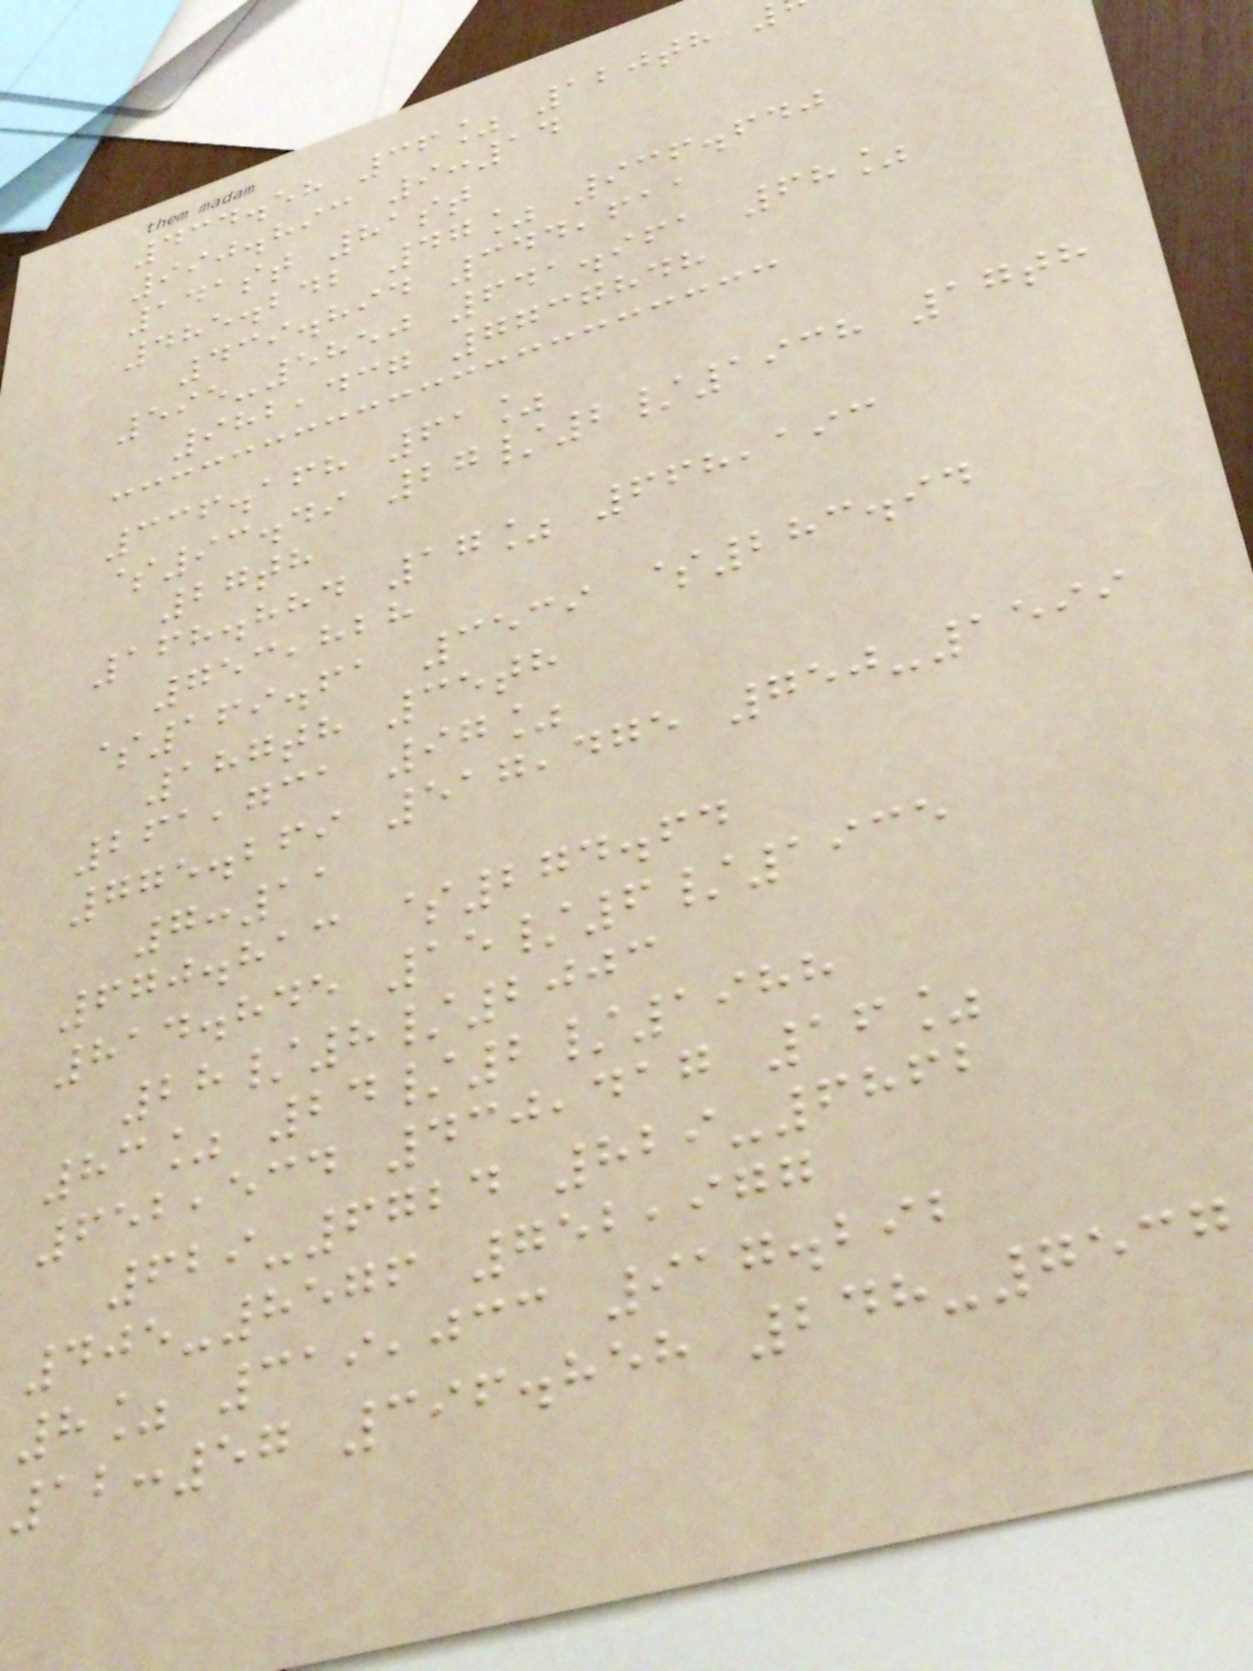434.58 36% 120th
990.893 9:14
141st 81st
485.242 47% 936.640
439.894 344,611
595-5850 641.961 68%
982,437 7737848
336.168 61%
$93.49 27/2/1938 17th
27th
168.884 17% 668,193
753,828
$169.61 3539 $283.94
187th 35th
261,731 97%
775.269 517,475 750-1599
7:11
670.813 $274.64
814.845 15/6/1935
28/8/2003
83% 24/2/1988
652,534 430,417 16%
629-6724 829-6862
405-8576 752,977
8% 319,033 917.292
12:57 396.858 248-7537
